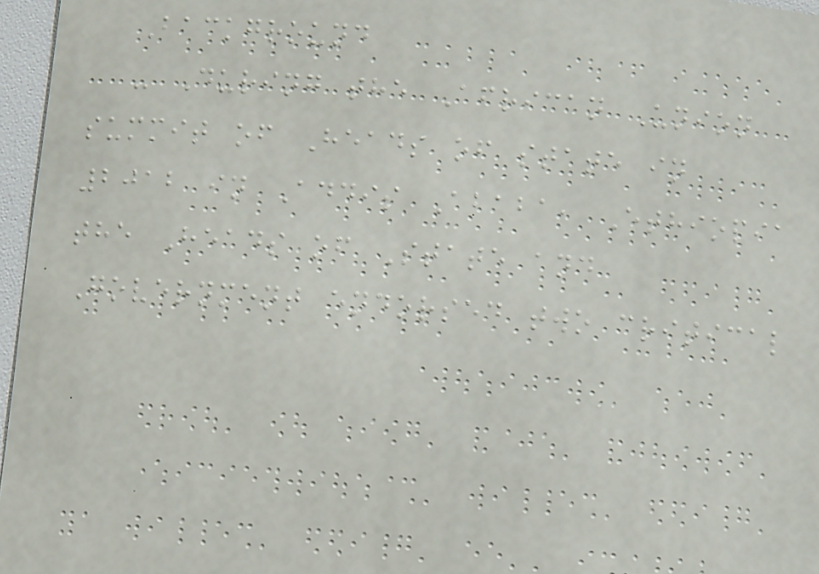Background
- During the African Union
summit of Heads of state in
2012 in Addis Ababa, Ethiopia
the Heads of State and
Government endorsed two critical
